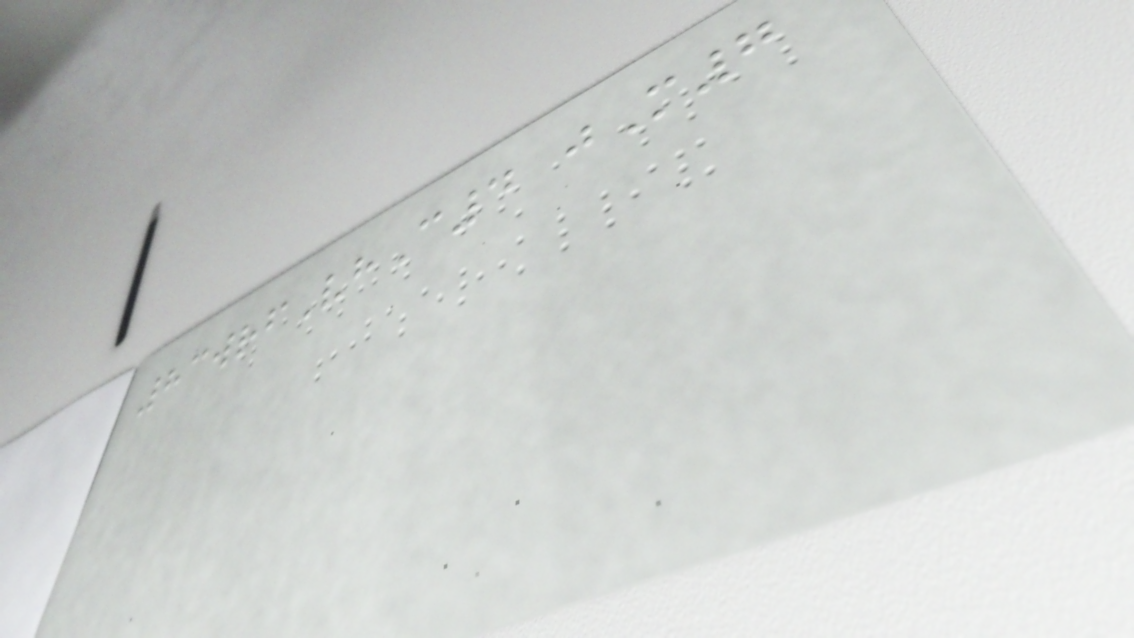83wrfVhC4 jM7
